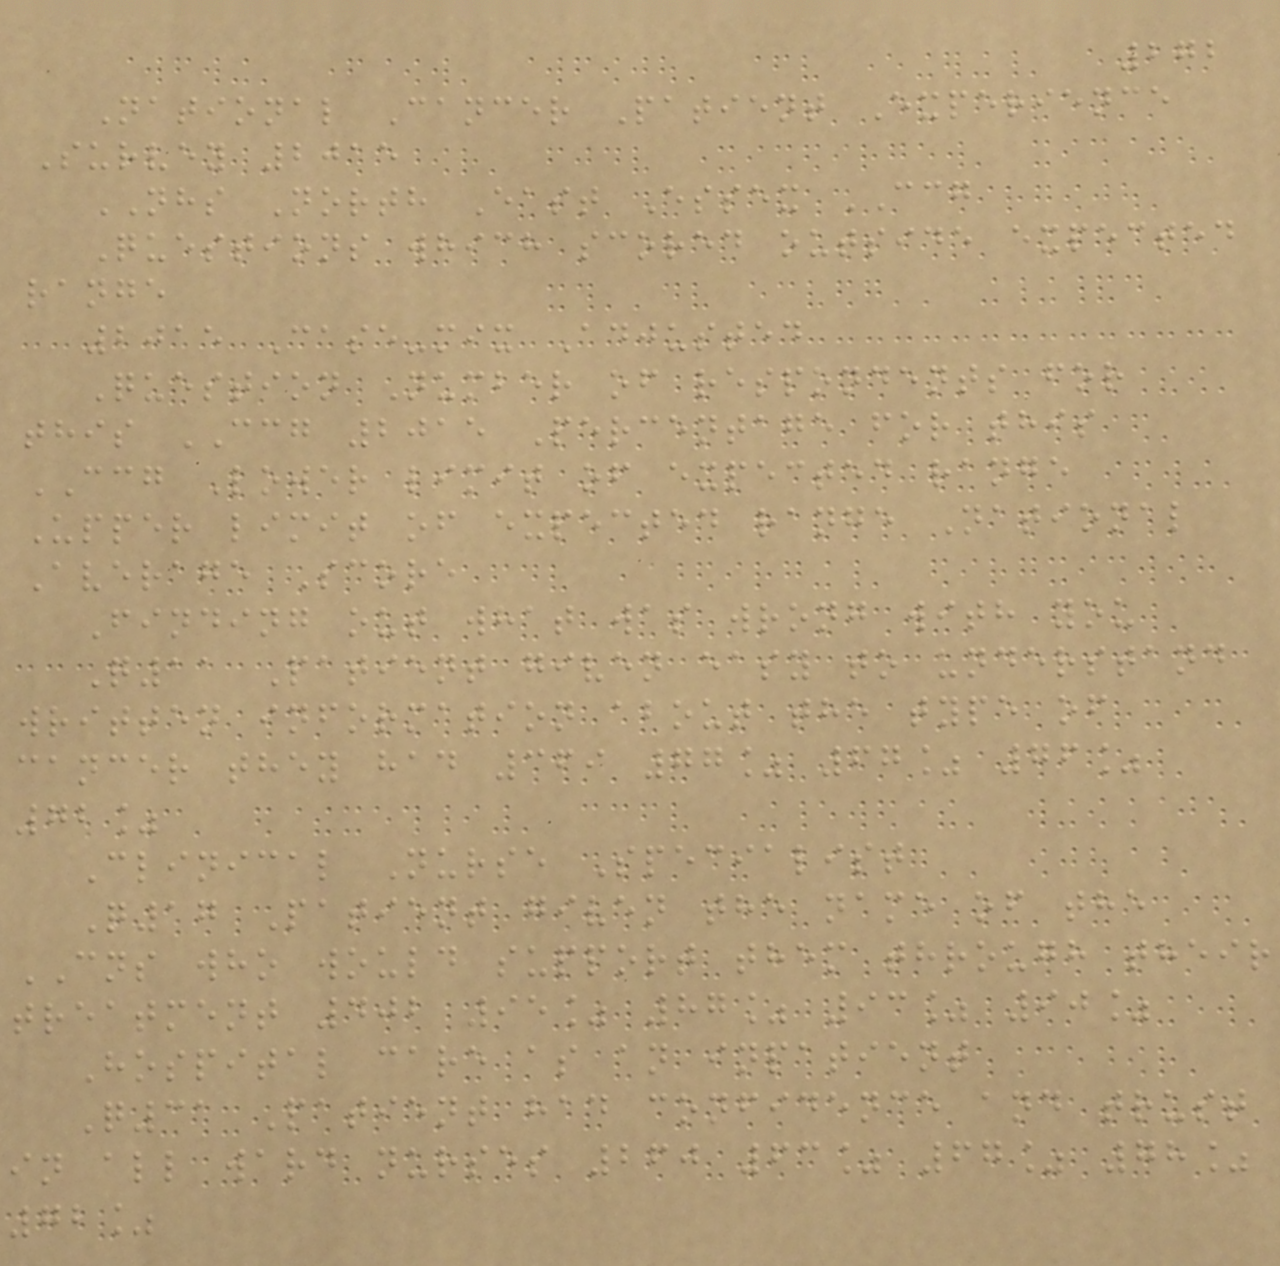272
National Cancer Patient Experience
Survey 2015
NHS North East Essex CCG
Questions which scored outside expected
range
2015 Case-mix Adjusted
Question Number of respondents for
this CCG 2015 Percentage for this
CCG Lower limit of expected range
Upper limit of expected range National
Average Score
Finding out what was wrong with you
Q11 Patient given easy to understand
written information about the type of
cancer they had 369 77% 67% 76%
72%
Clinical Nurse Specialist
Q17 Patient given the name of the
CNS who would support them through their
treatment 402 95% 87% 93% 90%
Hospital care as an inpatient
Q31 Patient had confidence and trust
in all ward nurses 260 63% 67% 78%
72%
